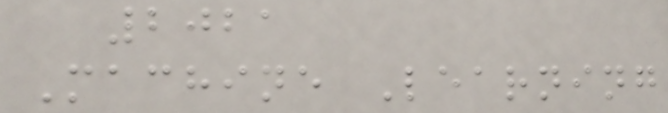2021
Machine Learning
